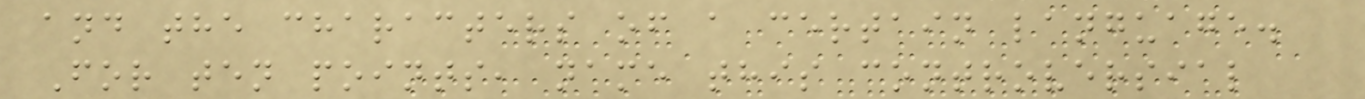and the characters of a certain language.
For ten points, name this controversial
